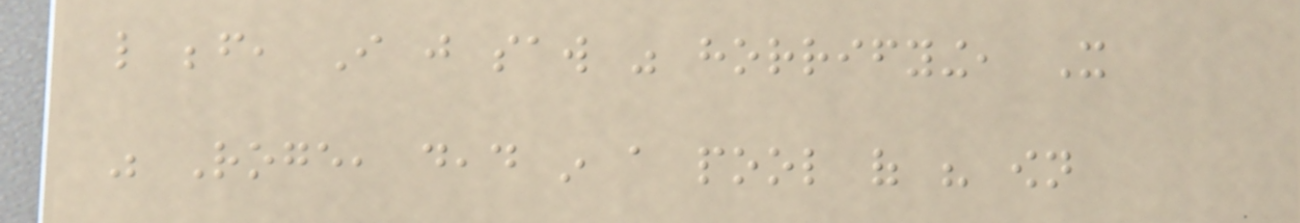like before, I just saw was horrifying, It
was Roge, dead in a pool of his own
